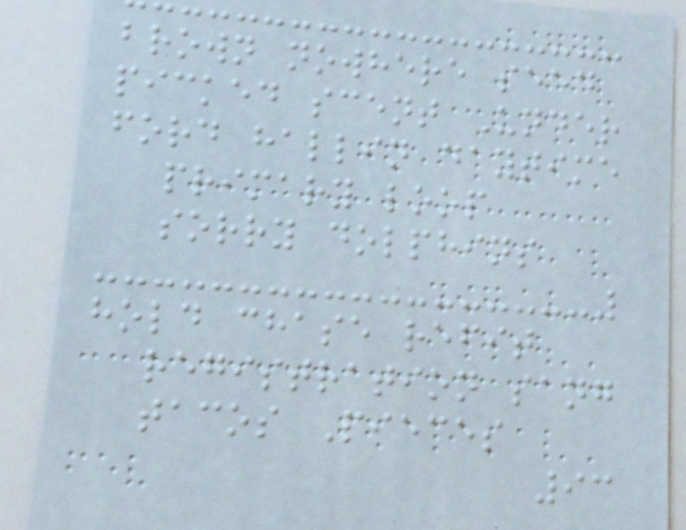brown nowhere seed
picked scent Under
ford hallin daytime
primary loop
sorry dolphins
hold chase refit
registration sang
tacos Pieces
93
